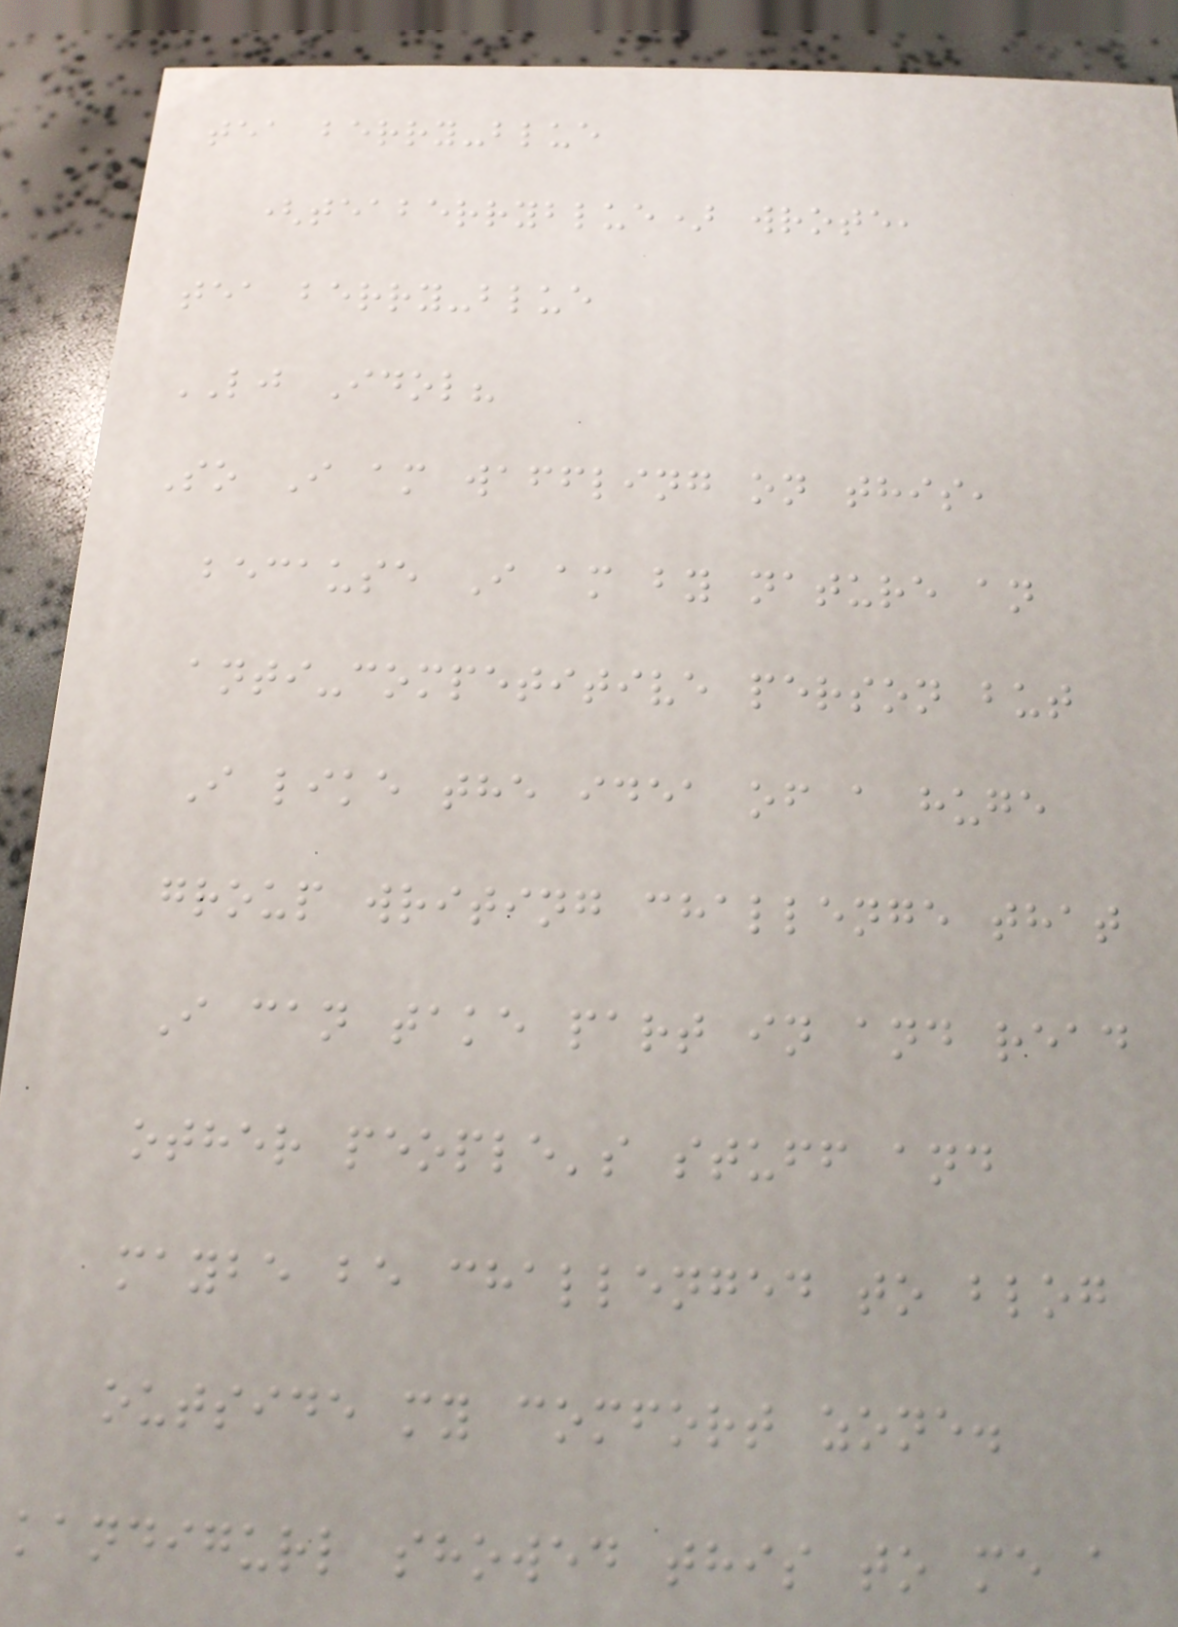tea berry-blue
(teaberryblue) wrote,
tea berry-blue
LJ Idol?
So I am waffling on this,
because I am by nature an
anti-competitive person but
I like the idea of a huge
group writing challenge that
I can take part in and read
other people's stuff and
maybe be challenged to blog
outside my comfort zone.
kandigurl showed this to me a
